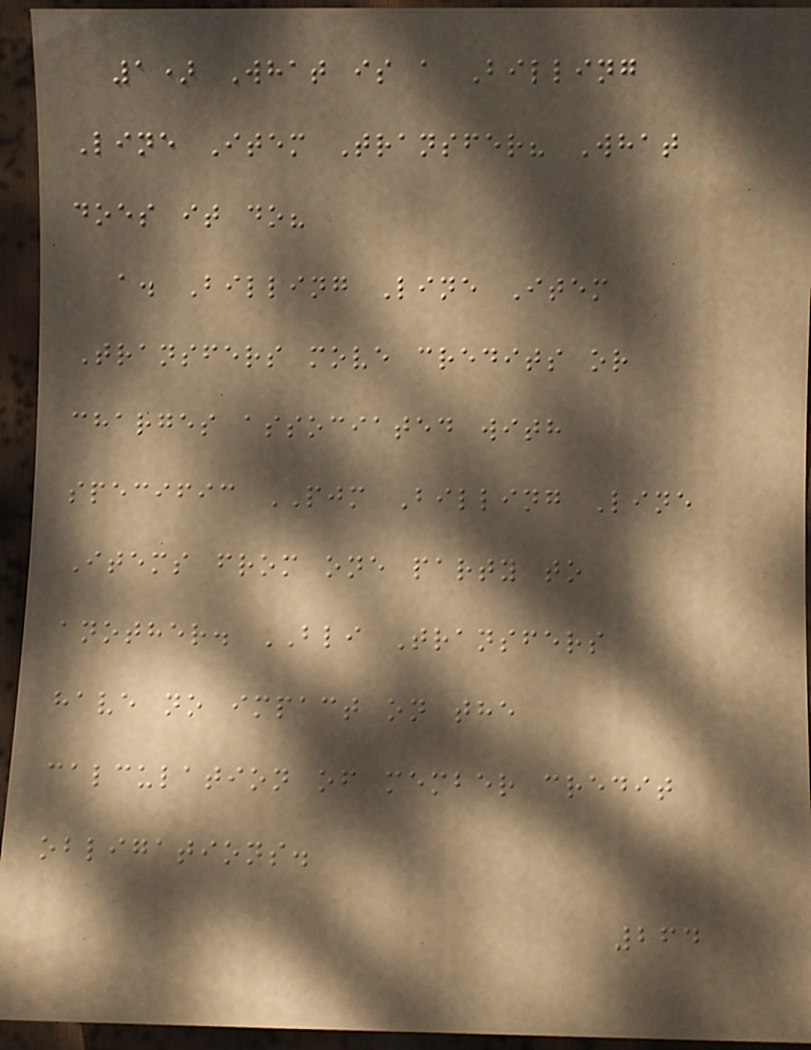1) What is a Billing
Line Item Transfer? What
does it do?
a. Billing Line Item
Transfers move credits or
charges associated with
specific PJM Billing Line
Items from one party to
another. BLI Transfers
have no impact on the
calculation of member credit
obligations.
264
